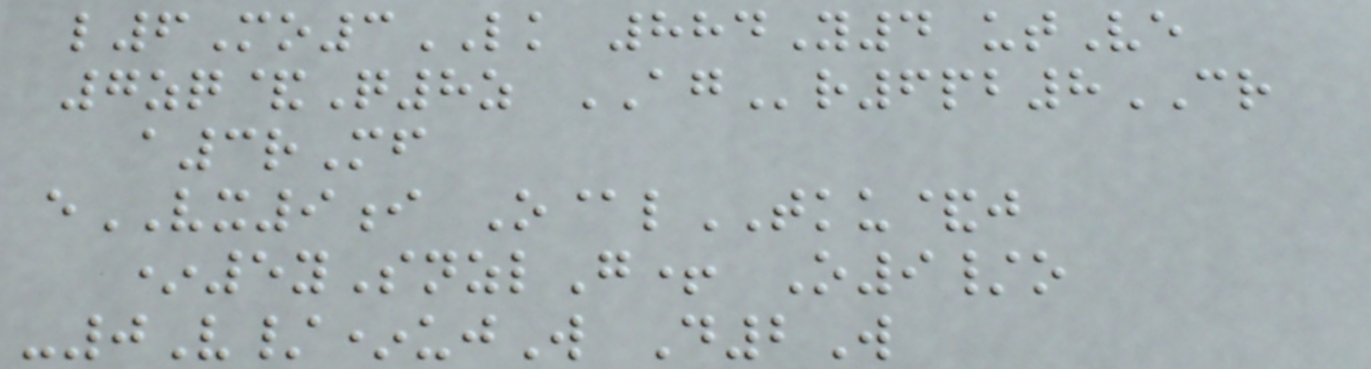l6Mo3LK 884Y4 utVe
7zq&Q8z AGr6pb8CR
a3rMf
eVX9i O@lTKU&j
*5ySnzlG+ O9/o
-0V/*ujW D2W
